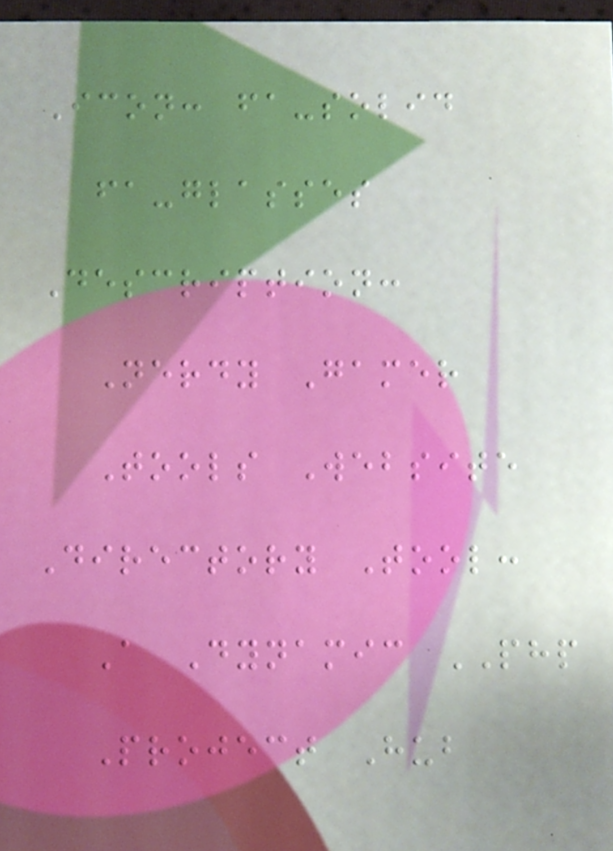Icon: fa-solid
fa-glasses
Description:
Nerdy Gamer
Tools Website
Directory Tool:
A Dynamic PHP
Project Hub
